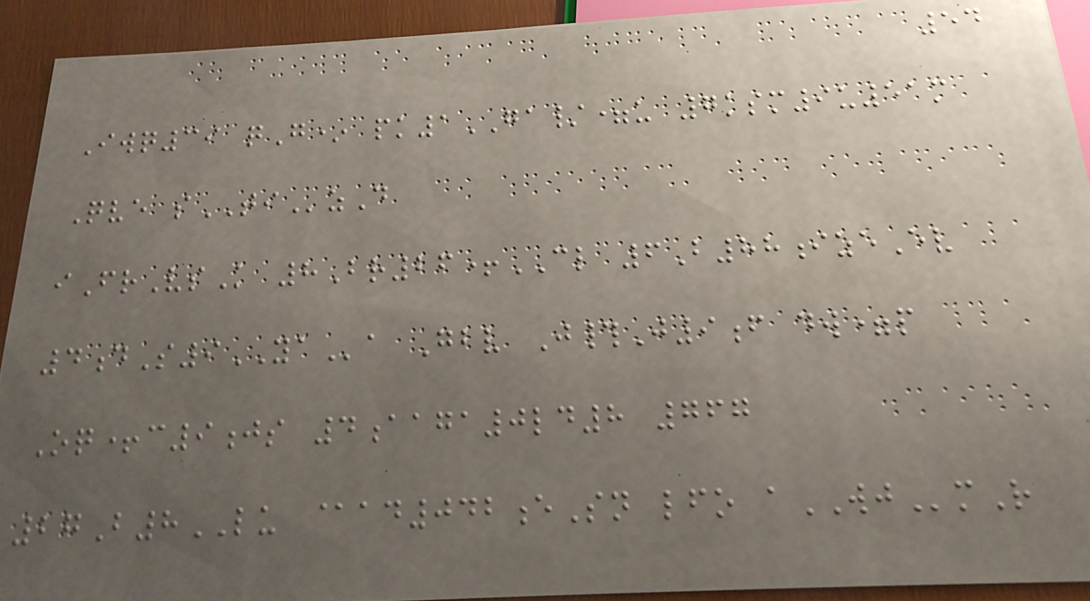54
Iwq39 qG* pk1GA/=u 7ksm9u51m
Qve sTIzD
iFrVsK 8Br26+CL 6B88izeEv
4dS9YAa Gbv J#J9f dw=p
Oq+c9js 4aaga0ld8 767
27B8LU @ad042eSn lfo aWJmR
